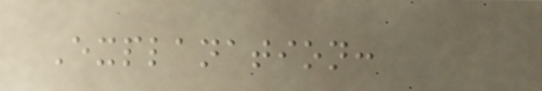Explanation:
